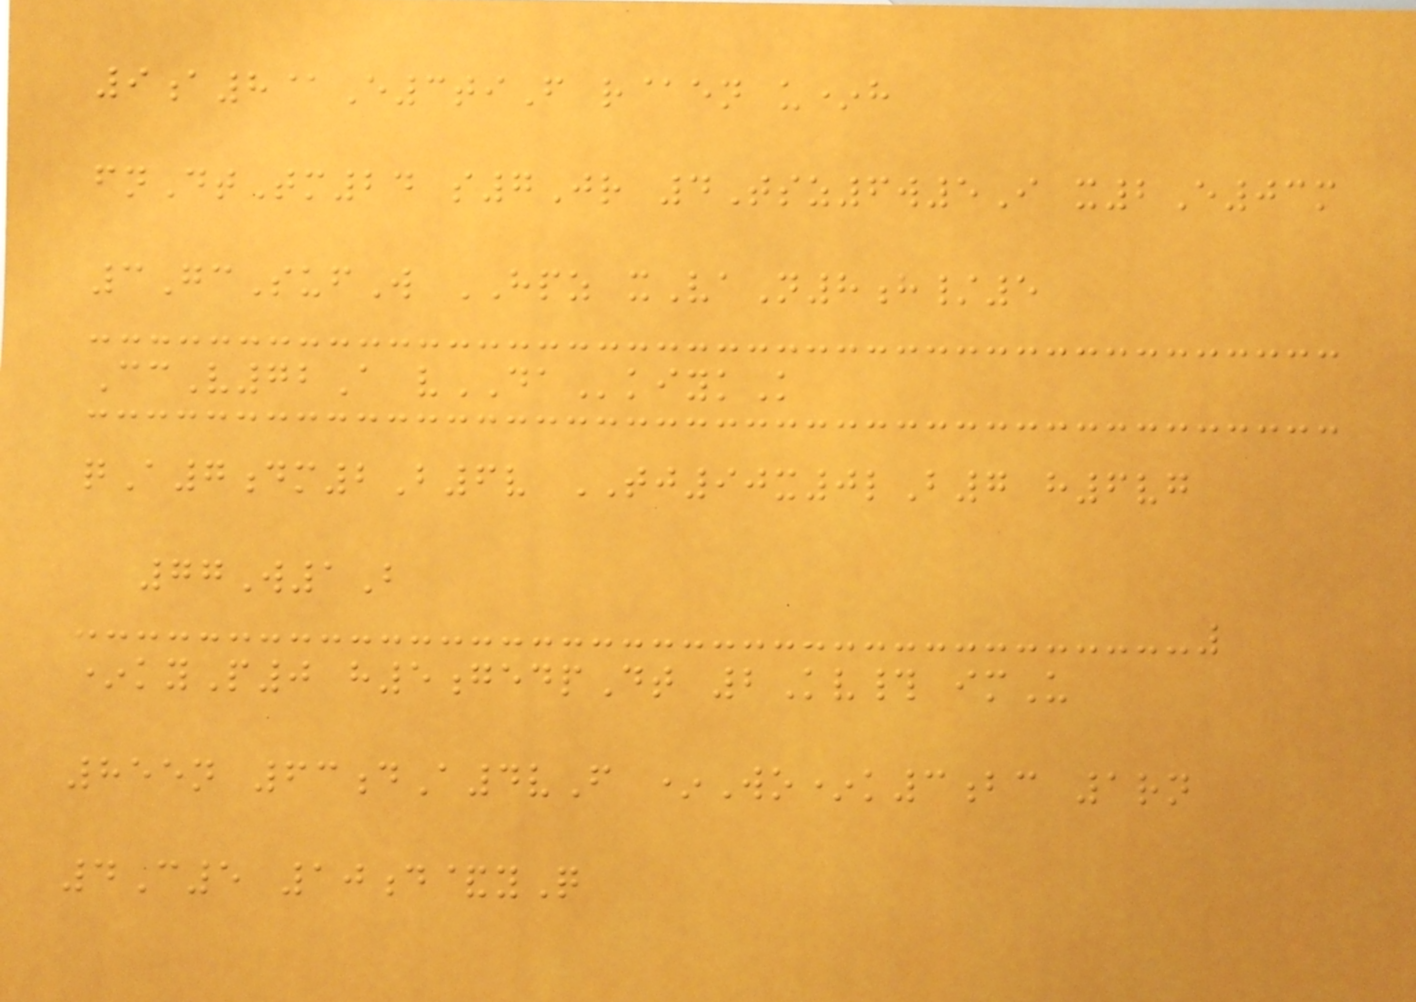9a8@E3tiF r@en u*h
fnDtTm24 s7Jr 4Tsz6w5I x2E03m
3GcSufW HPZ xVaN8h/5
CcV72A vDAkiykK
qA7dm2B6v TJ90x0lB7 h6vg
77W1B
*kyP0 h5gedpDt 2Kv# imU
855n 63dA4vF *Wo*k3bc 1rn
4C5 10d&yQ
